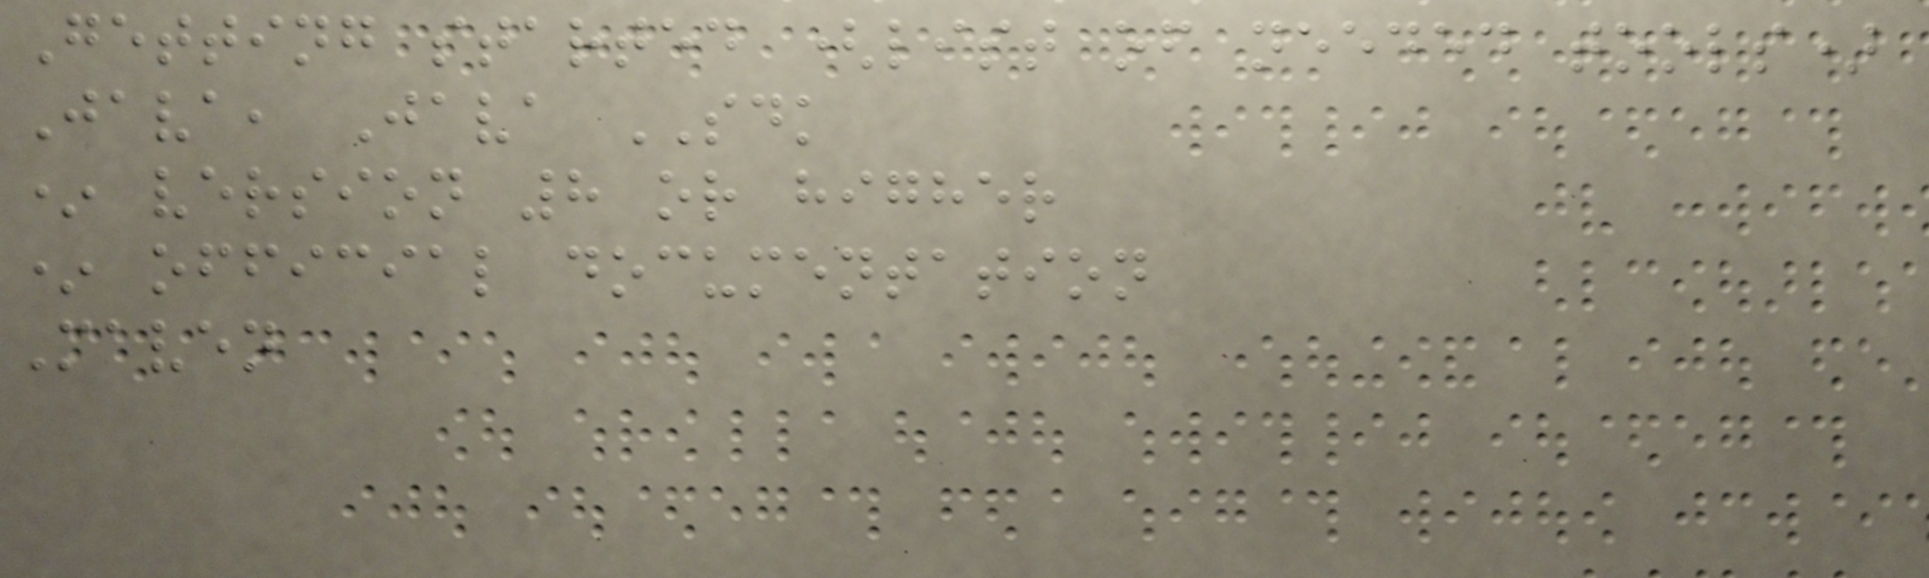Getting started (list of needed tools)
Java, Java SDK
* version 8 or higher
* official documentation
Maven
